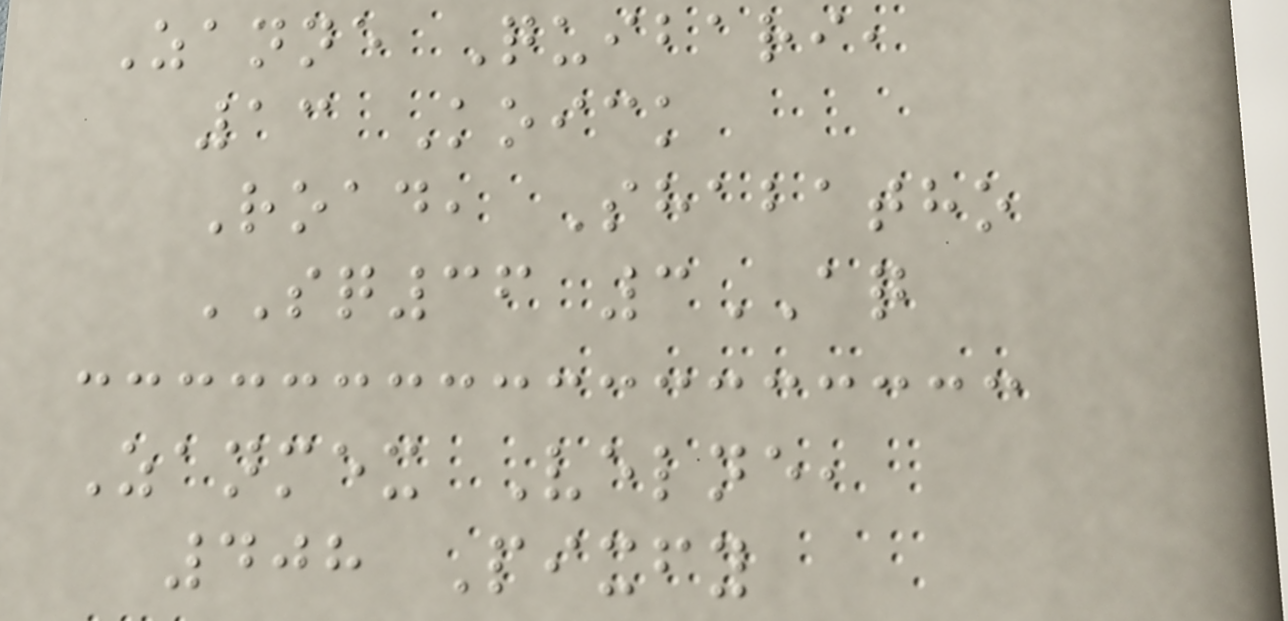Zanne Quibari,
13 Koick
Road, Shabatho
SQ36 3AQ
Zanmex Velne,
408 Pixfy
